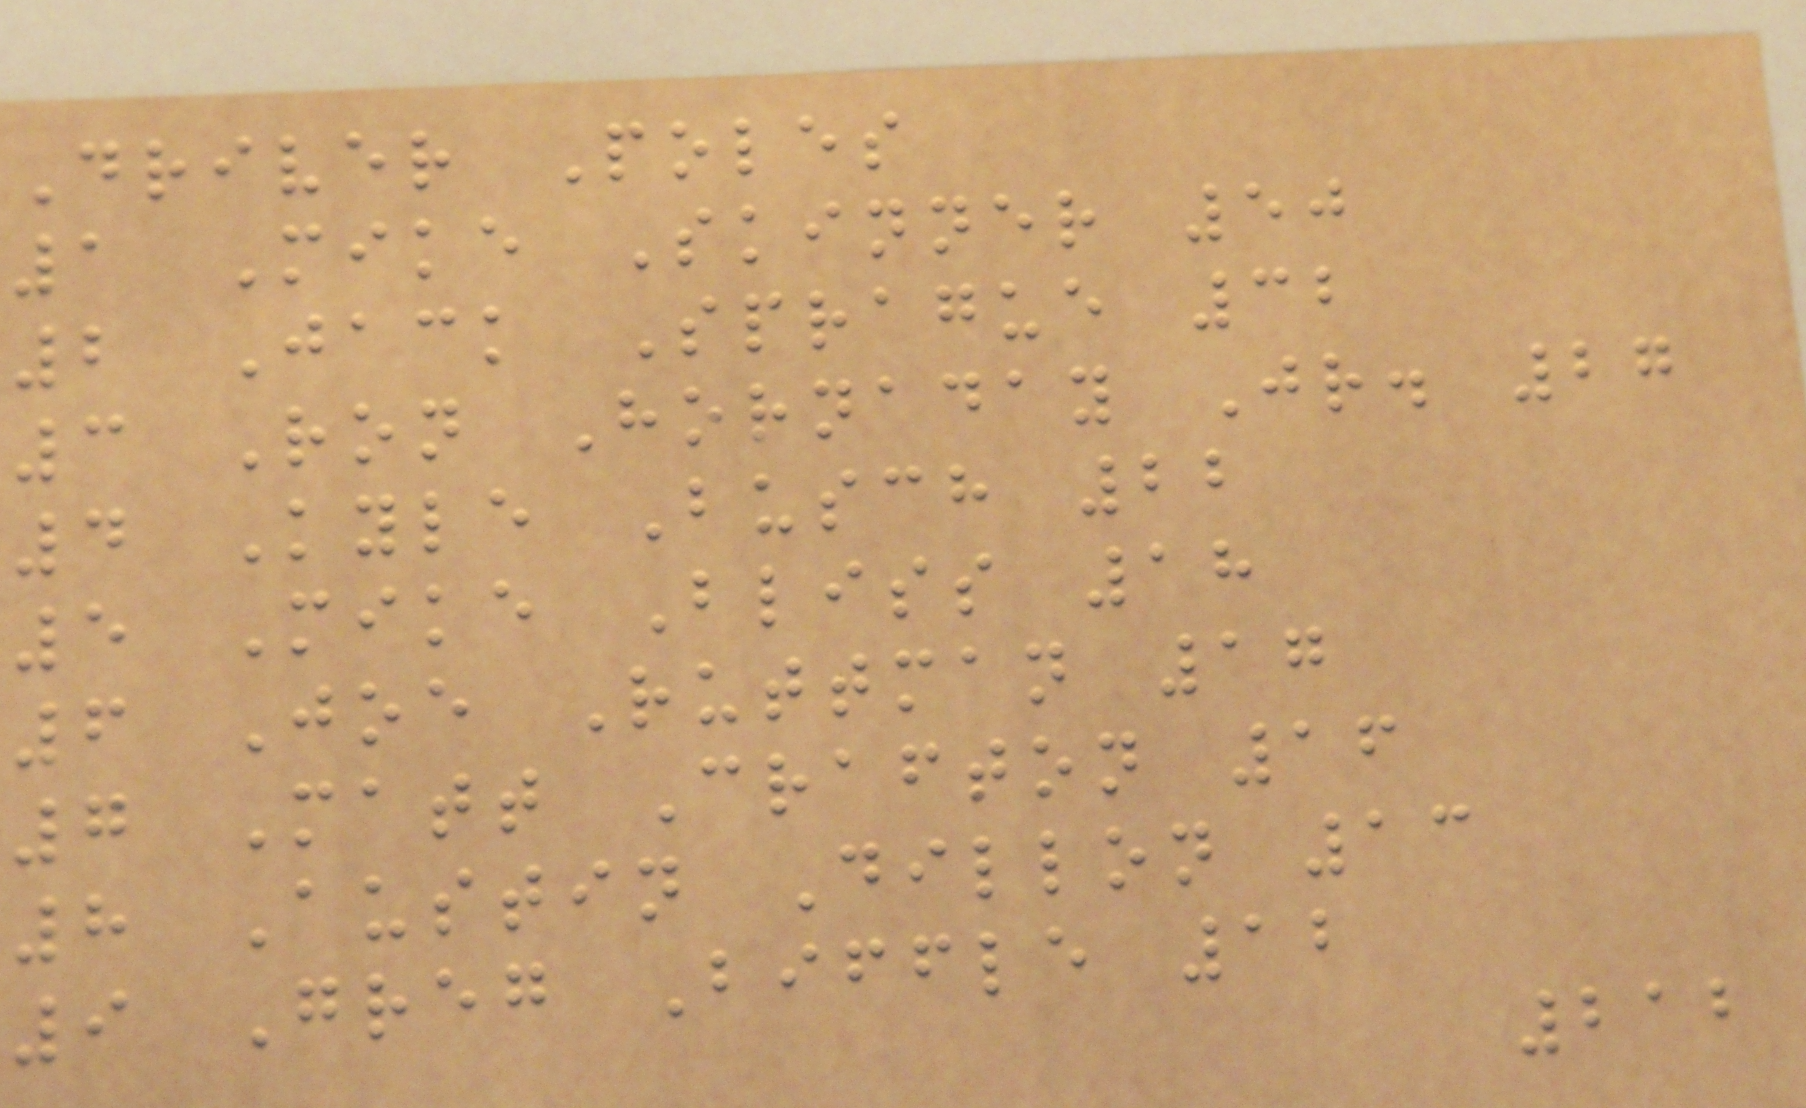Driver Poles
1 Mike Skinner 50
2 Jack Sprague 32
3 Ron Hornaday Jr. 27
4 Kyle Busch 22
5 Mike Bliss 18
6 Joe Ruttman 17
7 Matt Crafton 16
8 Austin Dillon 13
9 Greg Biffle 12
212
